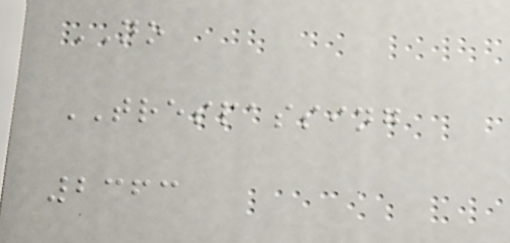NO
TRESPASSING
2363
